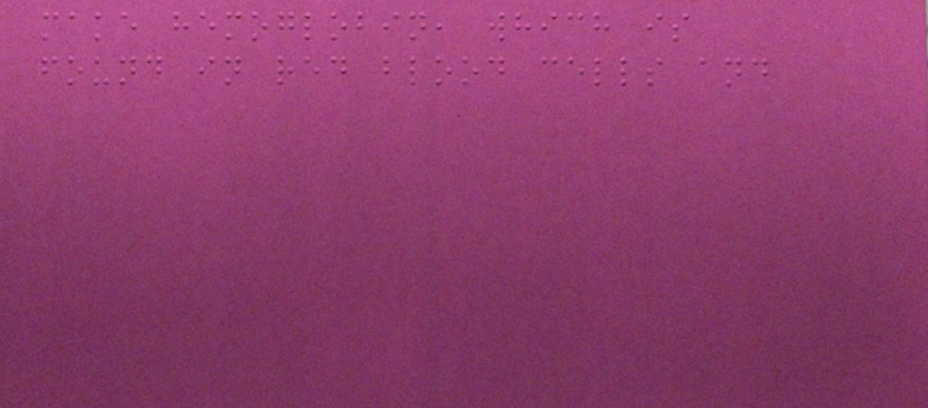make hemoglobin, which is
found in red blood cells and
